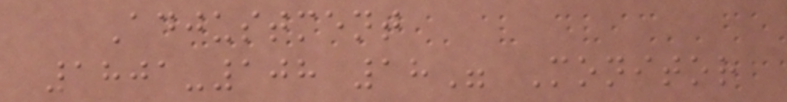Adjustment
1801-108 18" Monitor
